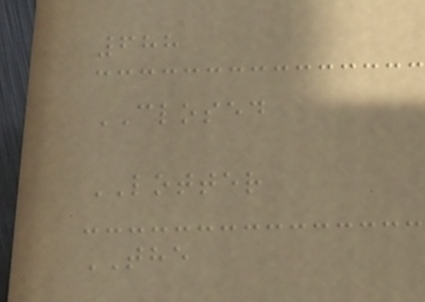688
CLOSED
LOTTER
THE
